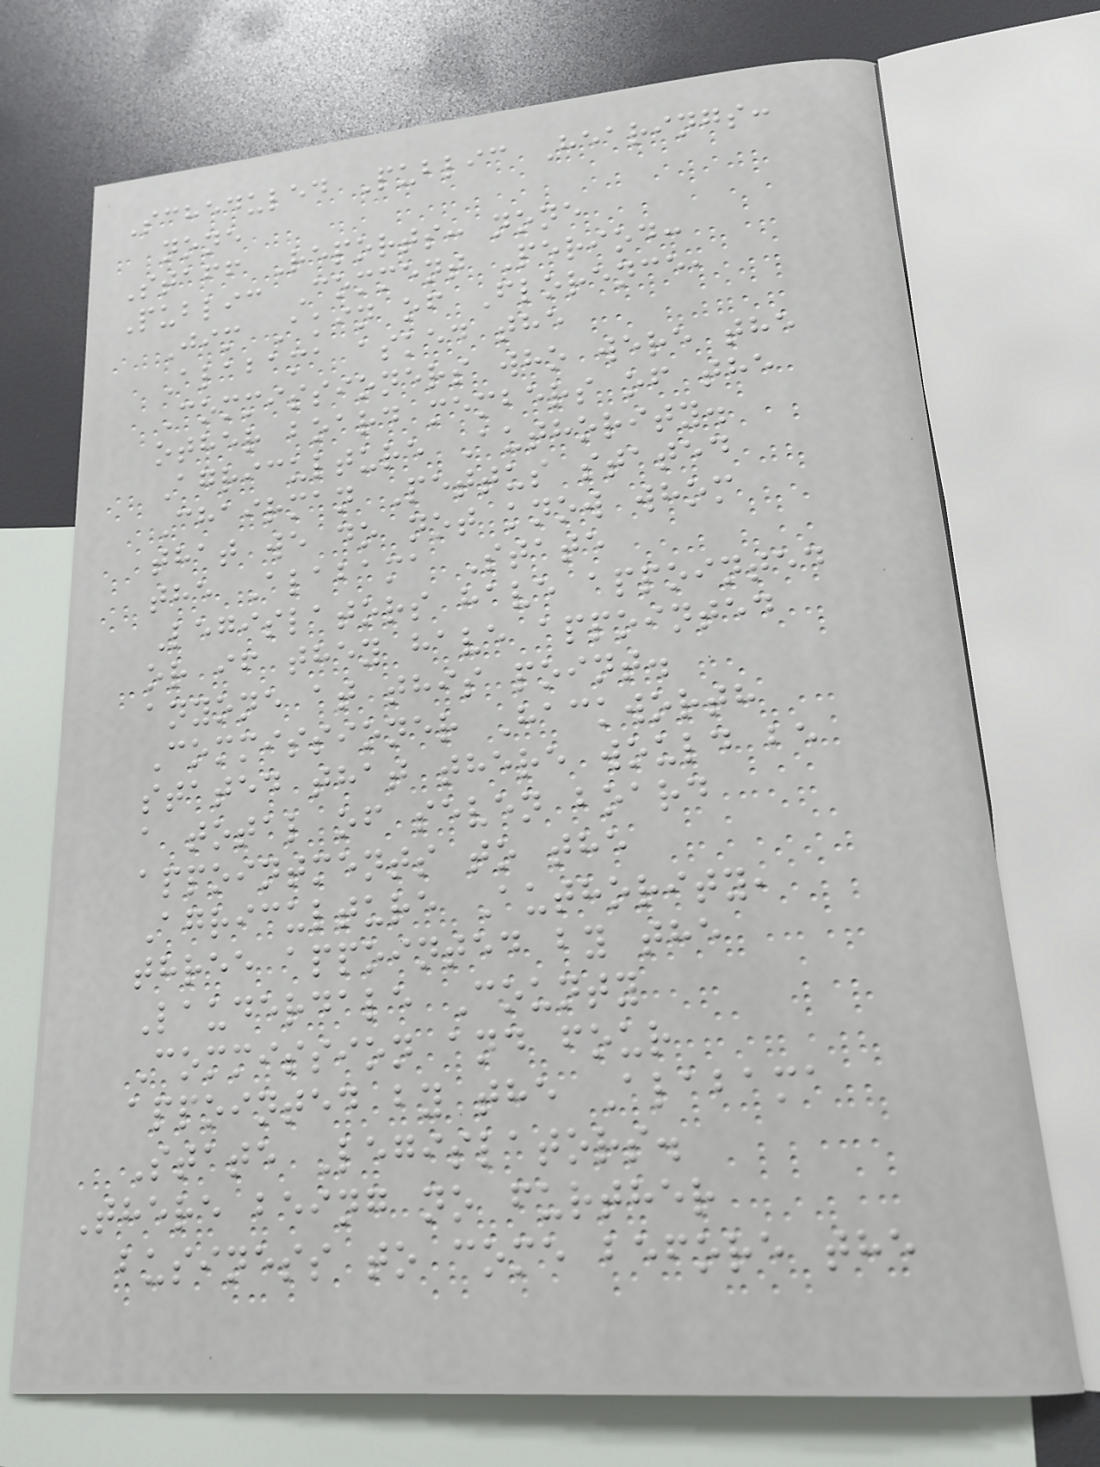Scheduled Public Hearings:
none
Staff Reports: none
Public Comment Period:
Jim Akin of Florence,
Alabama asked the
Commissioners who were the
other board members of the
Agriculture Authority.
Chairman Pettus stated
that we do not know whom
the Alabama State
Legislators have appointed
or if they have appointed
anyone at this point.
Commissioner Hackworth
stated that there would be
a total of seven board
appointments to the
Agriculture Authority,
three appointed by the
Lauderdale County
Commission and four
appointed by the Alabama
State Legislators.
There being no further
business to come before the
